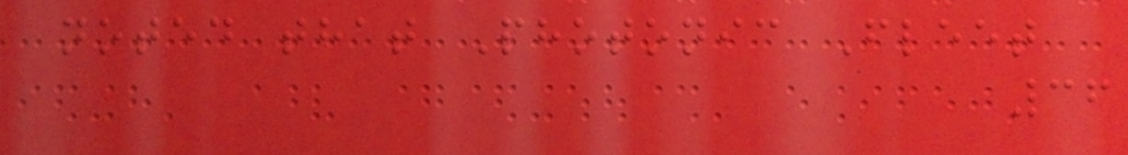noted that Photonic Fleet
36
